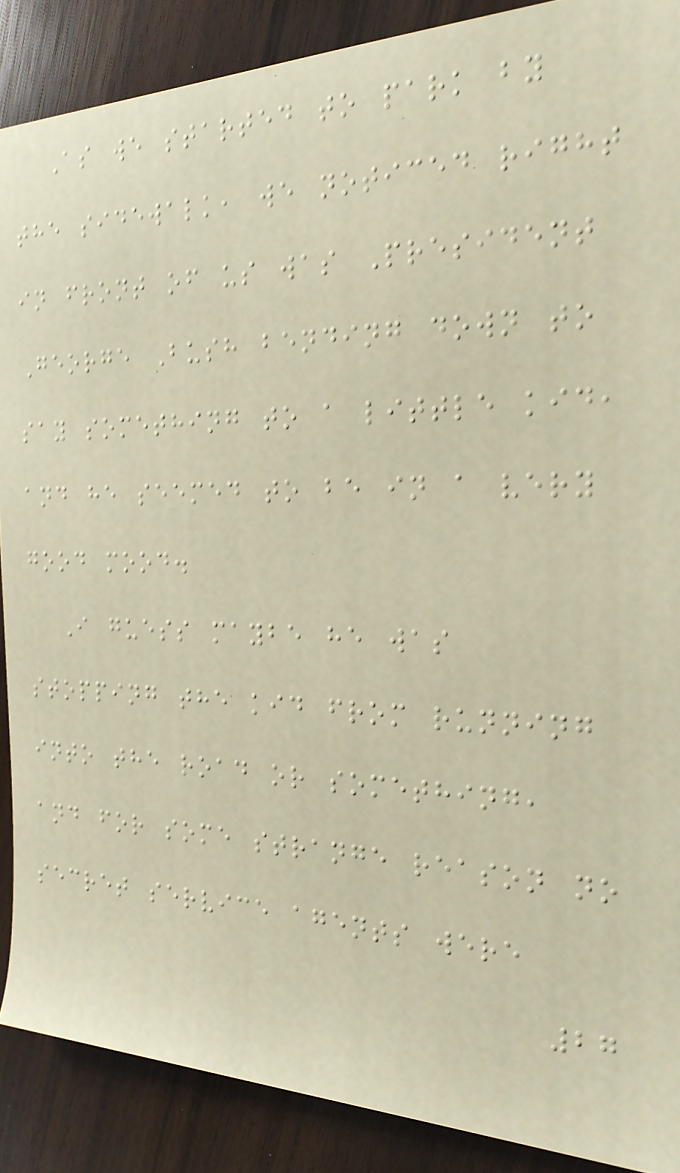As we started to park by
the sidewalk, we noticed right
in front of us was President
George Bush bending down to
say something to a little kid,
and he seemed to be in a very
good mood.
I guess maybe he was
stopping the kid from running
into the road or something,
and for some strange reason no
secret service agents were
27
